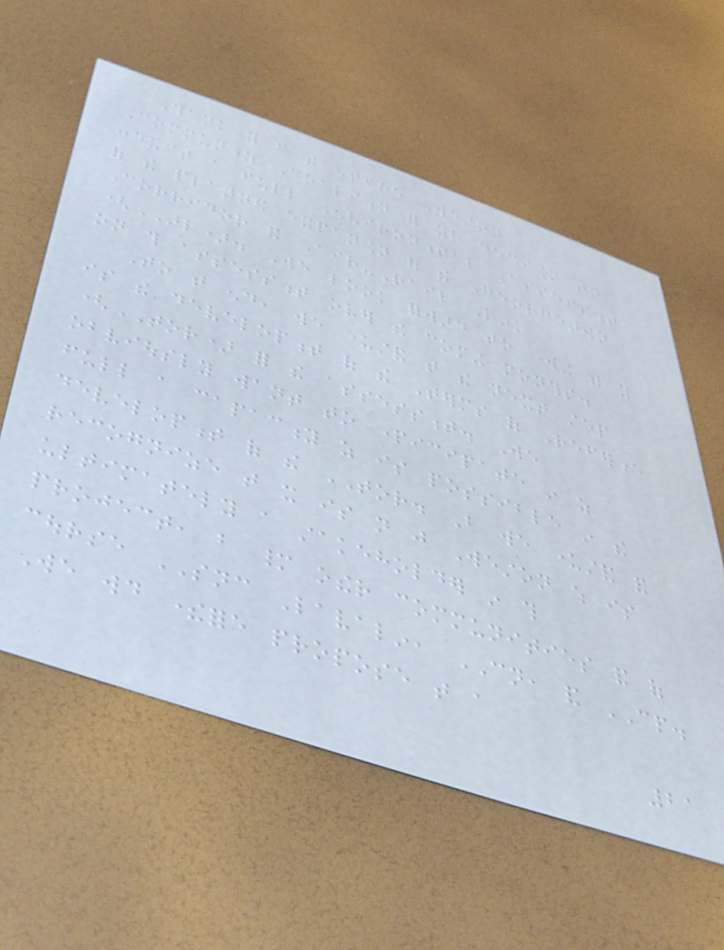Thank you from the entire Weston
Community Coalition for your decision to
conduct a full Environmental Assessment
of the planned expansion of the Georgetown
Corridor and Air-Rail Link
(ARL). We look forward to working with you
on this assessment over the coming months.
To that end, we understand that the next step
is the development of the Terms of Reference
(TOR) for the assessment. We
obviously want to participate in as
full a capacity as is possible in the
development of the TOR. But we understand and
recognize that it is not just Weston which is
ultimately a stakeholder in this
project, but many other communities and of
course SNC Lavalin, CN, and CP.
We would therefore propose that a
21
